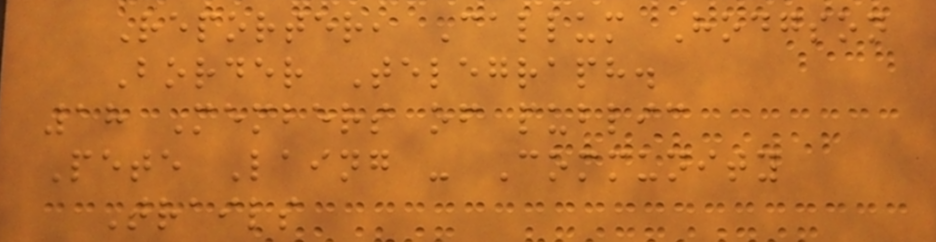Reporter, Callum Hodgson
Border Telegraph.
18 Members of public
Pete Laing - Community
Trails
